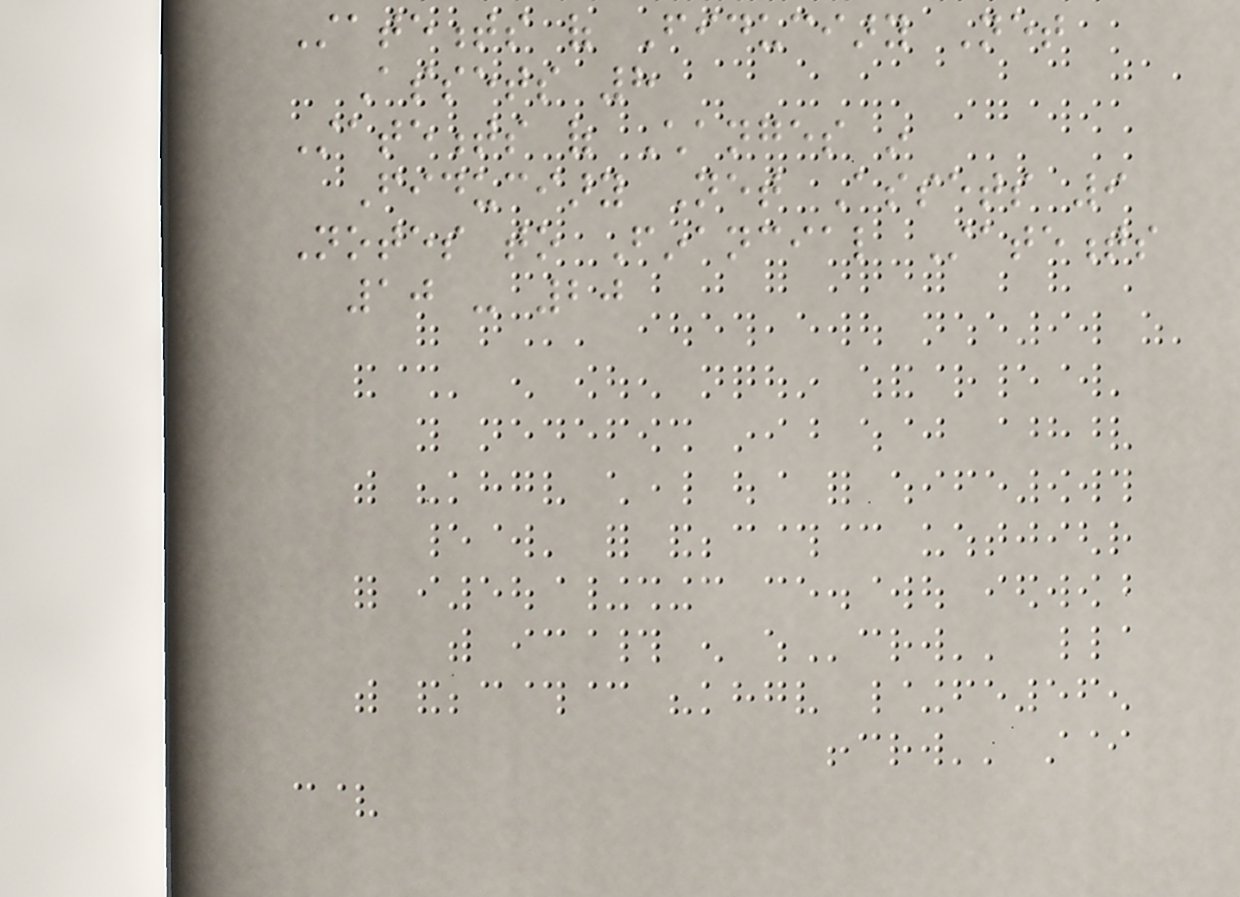Statements of Fiduciary Net
Assets 8
Statements of Changes in
Fiduciary Net Assets 9
Notes to Financial Statements
10 - 20
